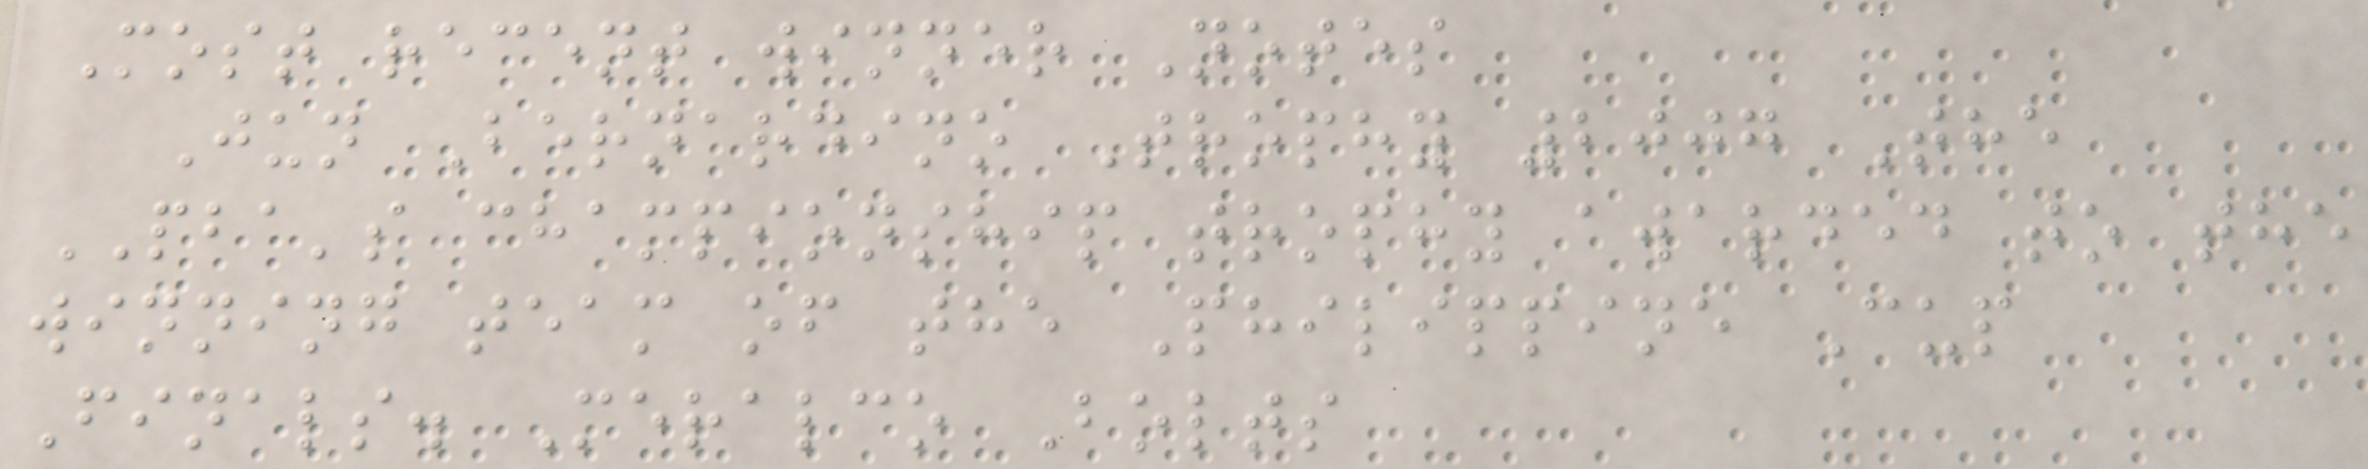Most recent winner Notes
Jun Bernardino Trophy 2007 The
PBA's championship trophy awarded to the
winning team of the Philippine Cup
Finals. Meralco Bolts
